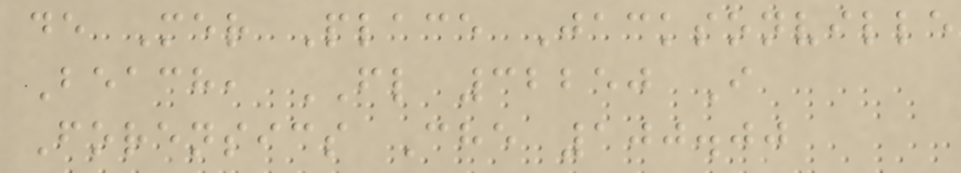de Mer Place Jacksonville
Beach, FL 32250 I
Forensics Che 100.00
